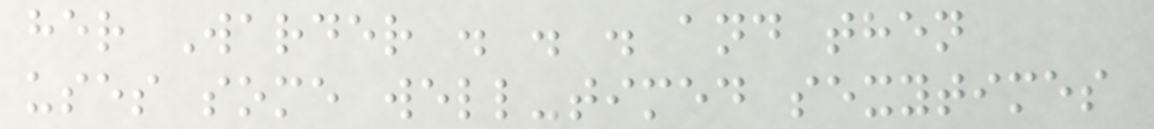her Warder . . . and then
uses some well-timed sexytimes
